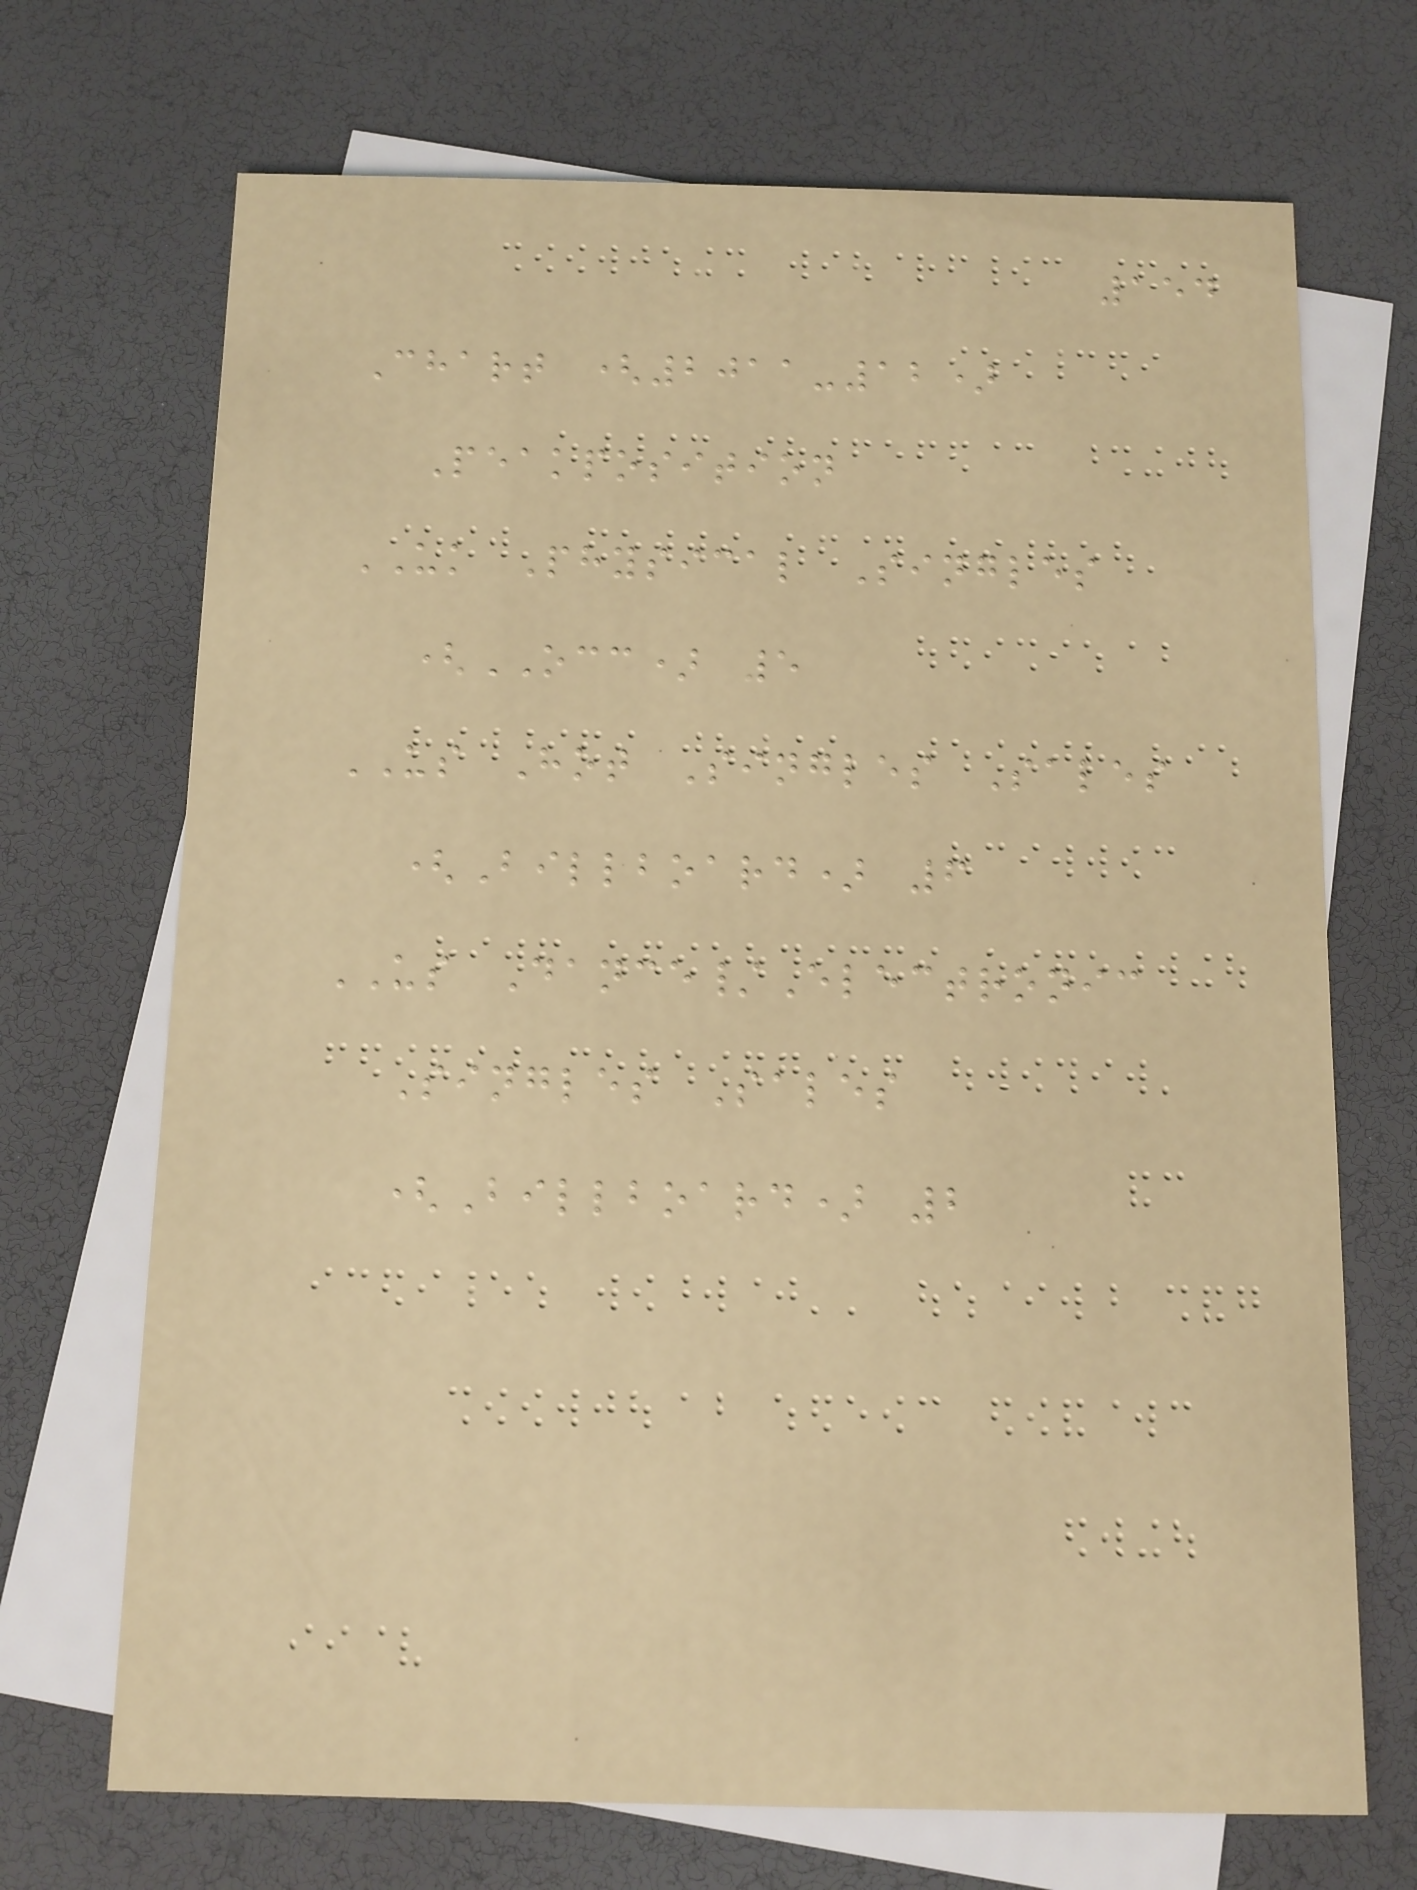154
Chart (2011-12)
Peakposition
UK Physical Singles
(OCC) 5
US Hot Singles Sales
(Billboard) 6
US Dance/Electronic
Singles Sales
(Billboard) 2
